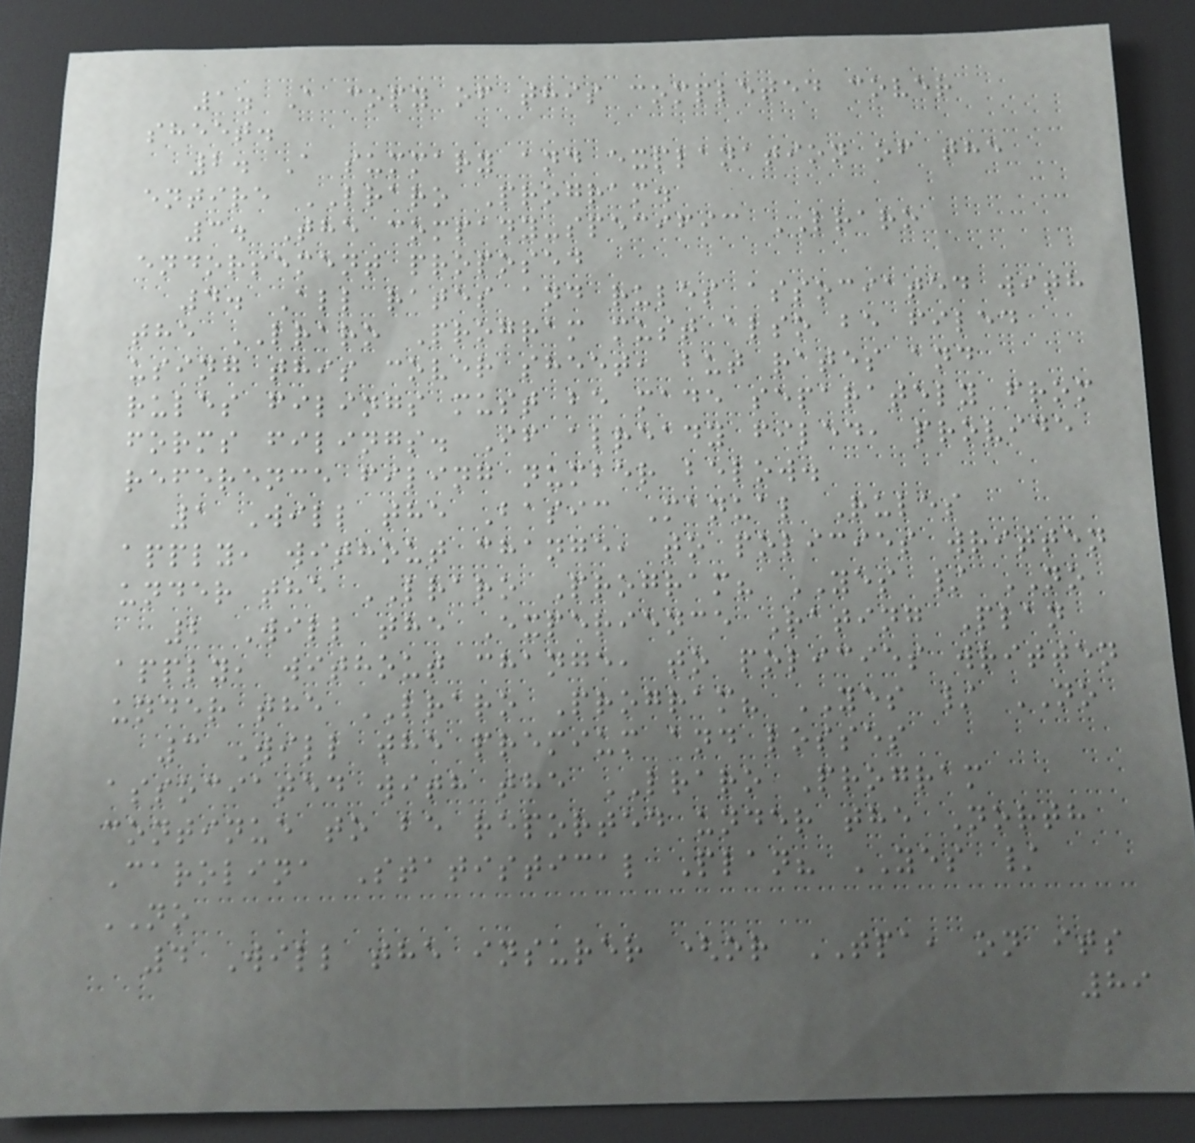1. A copy of this completed cover
sheet.
2. A summary and explanation of the
entire LRARO Program.
3. The company-specific LRARO
endorsement proposed
4. All rates and rules associated with
the LRARO Program must also be filed
using this cover sheet, but rates and
rules filings must be made separately from
forms filings. If already filed, provide
reference filing number below.
1 Will the Basic Manual Rules
apply, without change, to policies written
under the LRARO Program? YES / NO
2 Will the Experience Rating Plan
apply, without change, to policies written
under the LRARO Program? YES / NO
3 Will the premium and losses
associated with the LRARO Program
continue to be reported under the North
Carolina Statistical Plan? YES /
NO
4 Will the insurer (or TPA, on its
89
